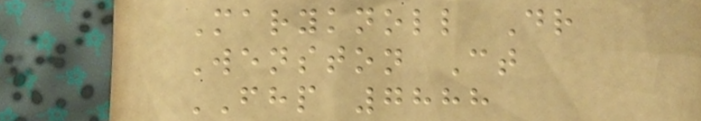Maryknoll Dr
Wenston Ct
FHP 7888
